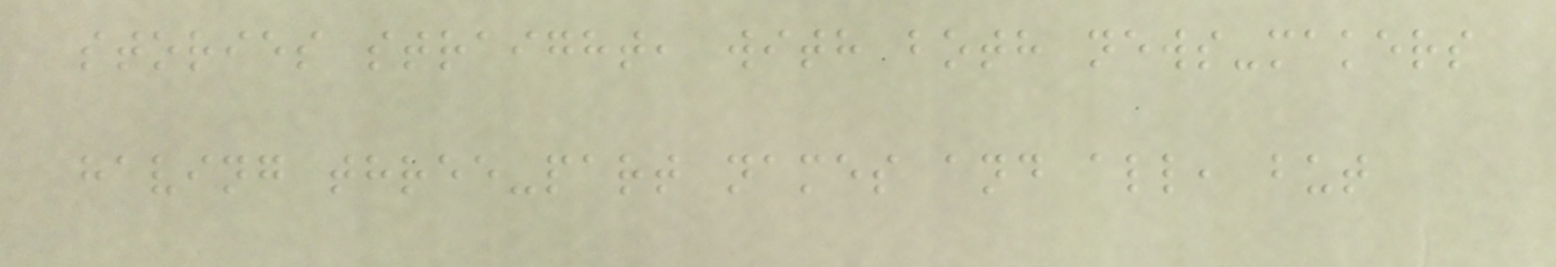stories straight, with both news-makers
having three-part names and all, but
